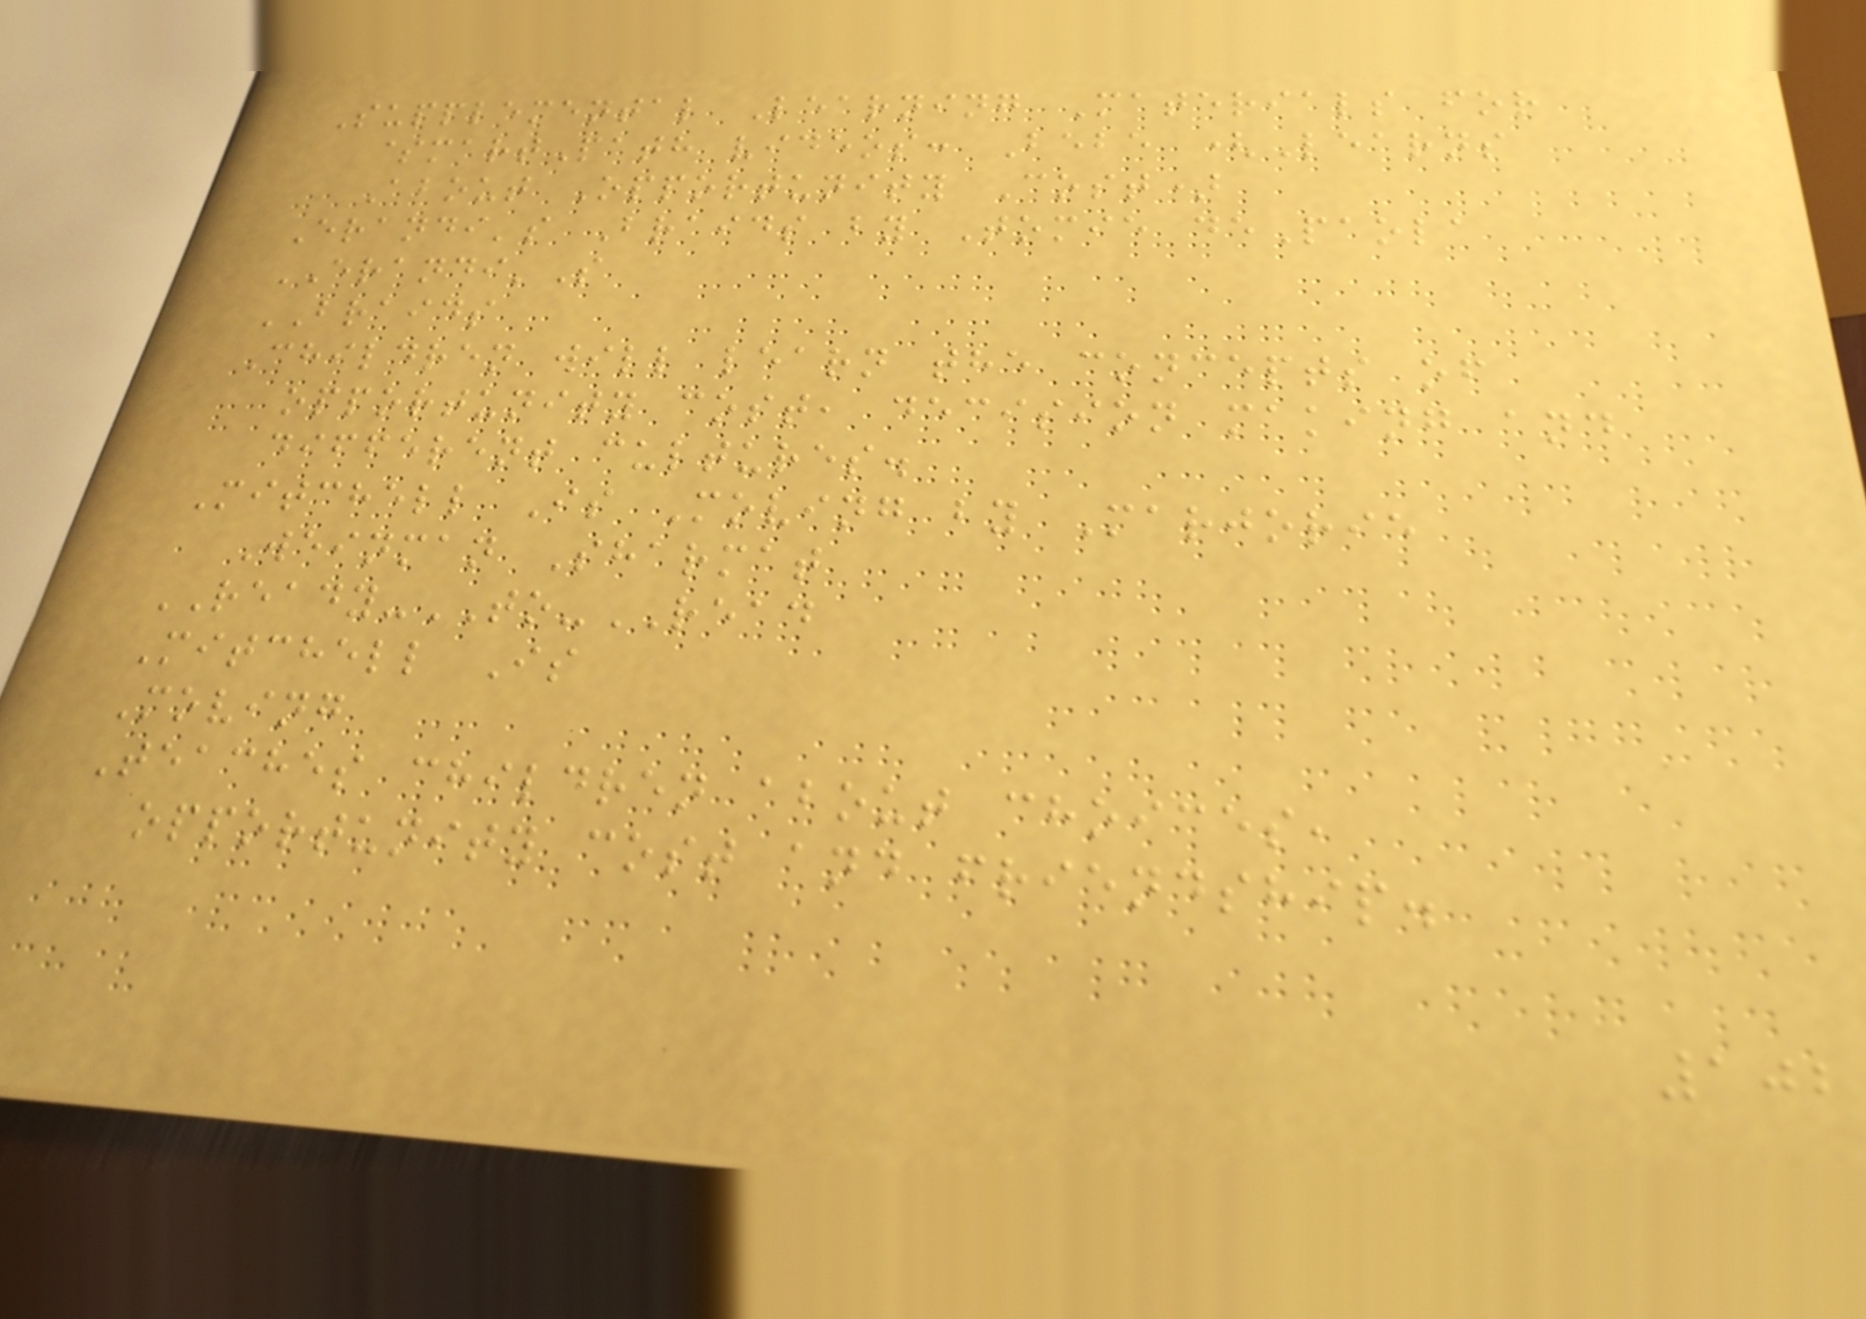Supplemental Learning Materials for
$martPath videos: Bebe (Learns
About Opportunity Cost)
Erandi's Braids by Tomie dePaola
ERANDI'S
BRAIDS
Children will learn the concepts of
opportunity cost, decision making and
different cultures.
Mitchell Is Moving by Marjorie
Weinman Sharmat
READY-TO-READ
Mitchell Is
Moving
Teaches children about choices,
opportunity cost and friendship.
102
